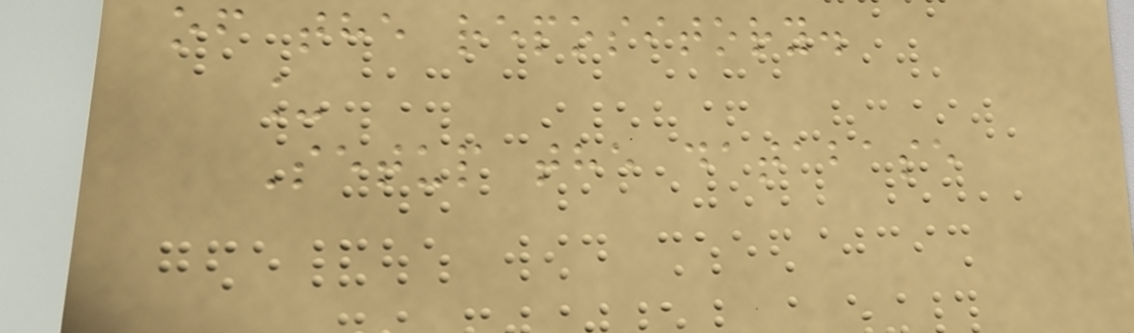of the repository.
_
Setup the database
